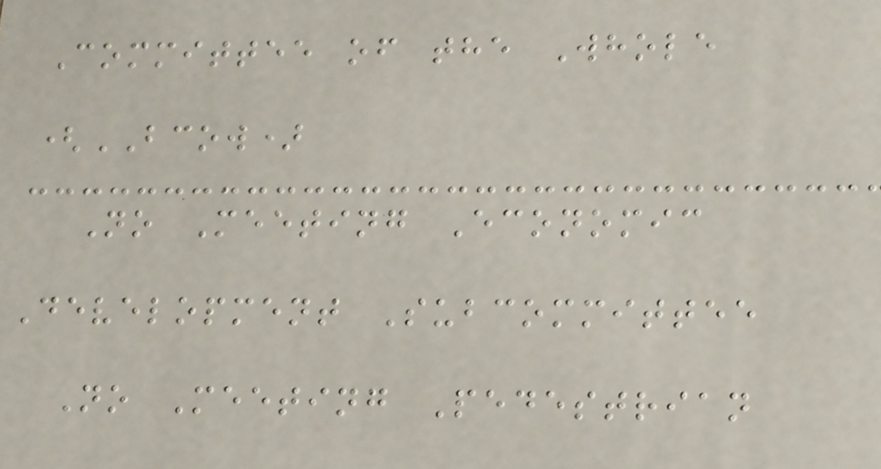Committee of the Whole
(BCOW)
No Meeting Economic
Development Subcommittee
No Meeting Pedestrian
